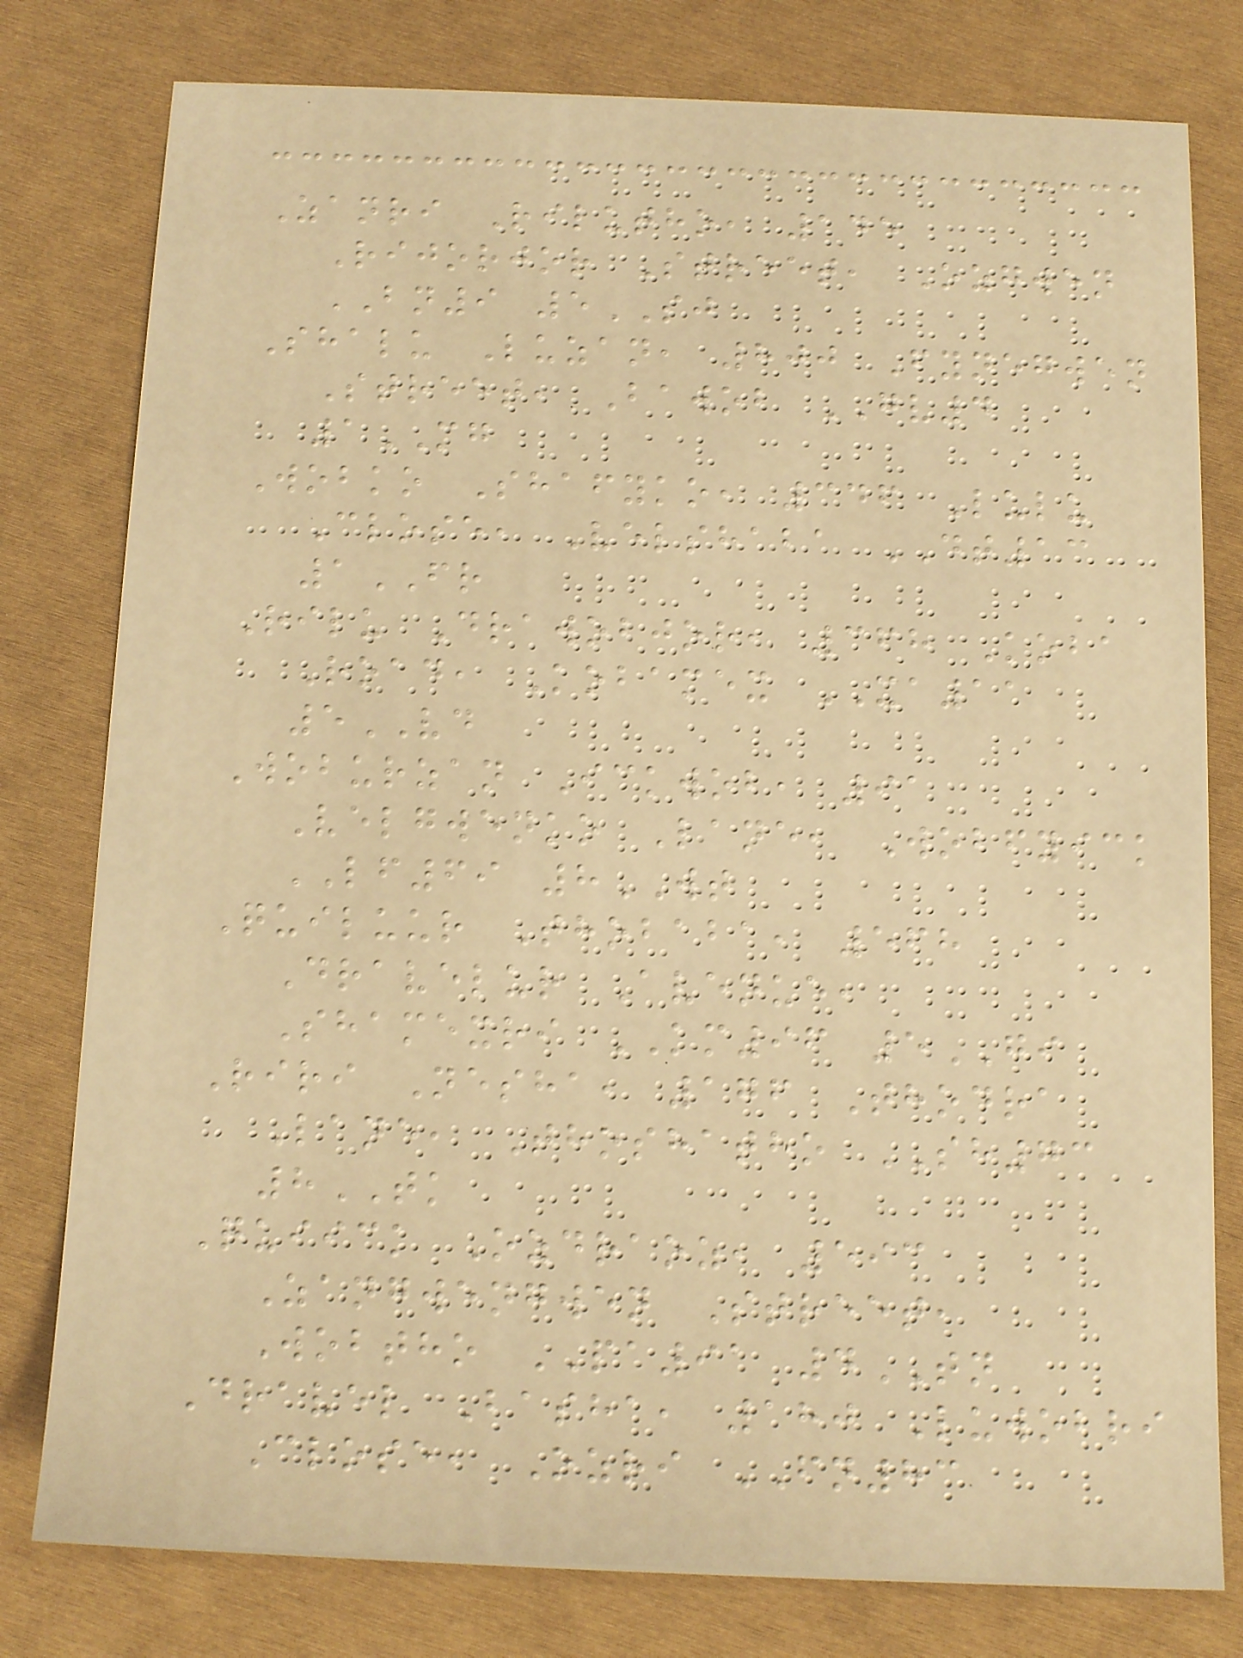Zanri Rilutho, 145
Rijorjor Street, Ozgwen
BN9 5SJ
Shalu Luzan, 800 Fynegwen
Street, Bawob GV4
1MG
Wobko Shafyko, 346 Lulu
Close, Velshaba DT13
1FR
Rilu Drawobjor, 368 Koba
Road, Kobamex XA11
5VD
Woburzan Ickwob, 91
Velgwenko Lane, Wobfyick
LF69 8WT
Quiluur Thobaba, 568
Dravelur Avenue,
Shamexri KM96 5GI
Riri Nesha, 176 Thodra
Lane, Thoshatho SH73
8TK
Quiick Ozdraoz, 593
Zangwengwen Street,
Wobtho PA91 4TN
Dravel Basha, 180 Luwobri
Close, Ozri FN83
